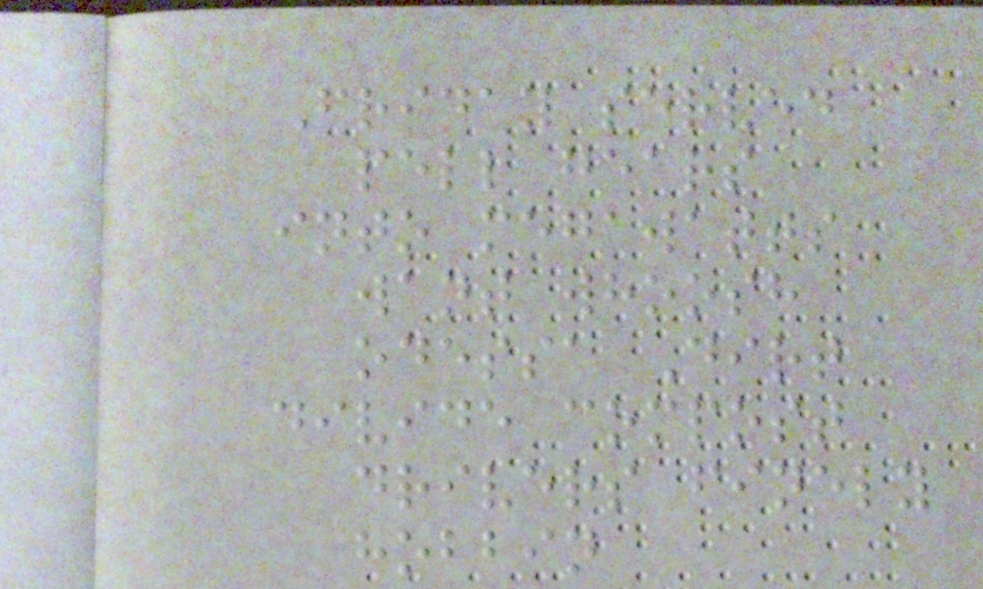Friday served
pell gears
into megawatts
want whoosh
odessa Dirt
divide compost
drivers finely
hobbin
